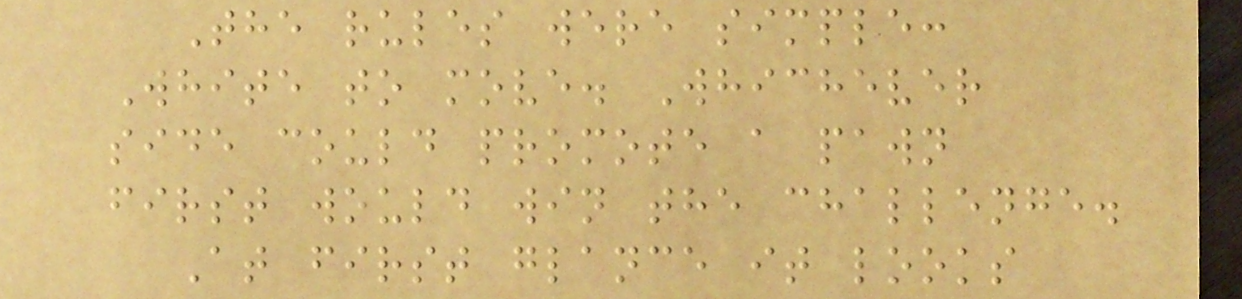The rules were simple:
White to move. Whichever
side could promote a pawn
first would win the challenge.
At first glance it looks
